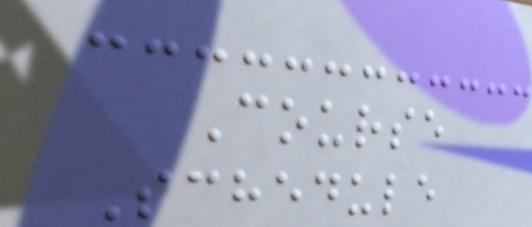Course
Schedule
